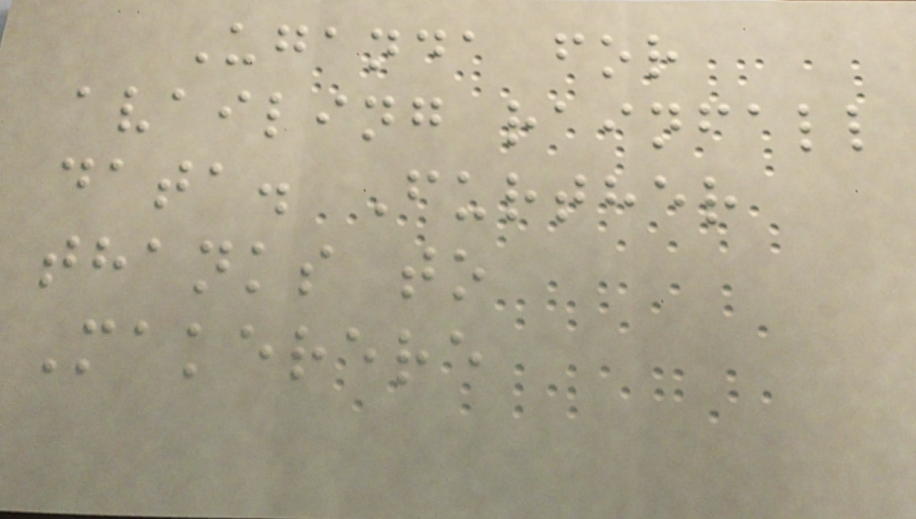Uganda for
availing rainfall
data. Further
thanks to
Makerere
